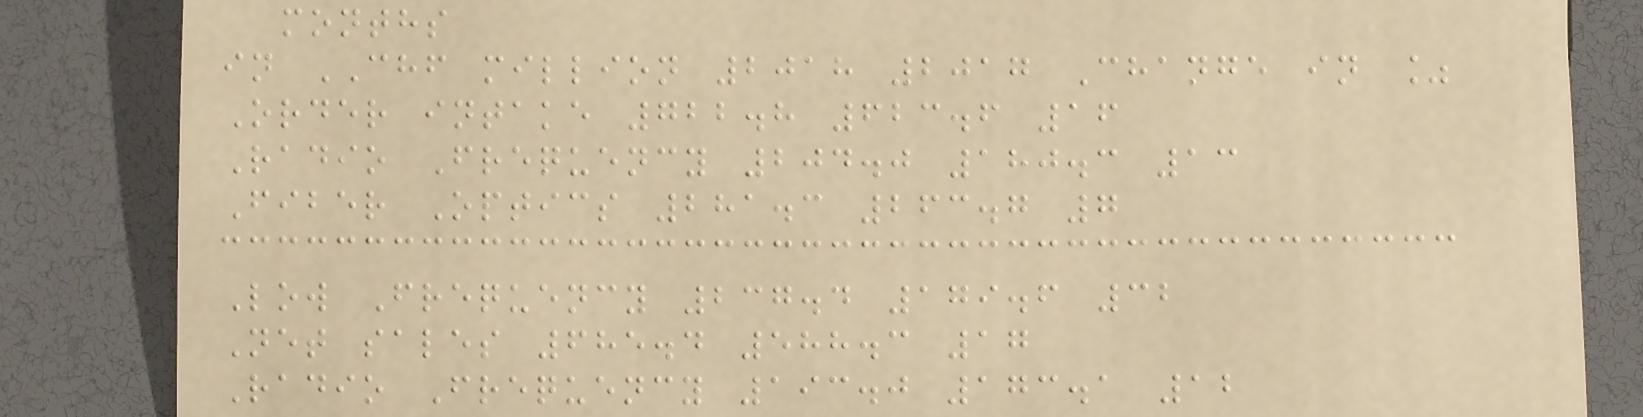months
in CHF million 2018 2017 Change in %
Order intake 722.8 623.6 16
Radio Frequency 204.0 180.3 13
Fiber Optics 281.3 263.7 7
Low Frequency 237.4 179.6 32
Net sales 685.4 588.3 17
Radio Frequency 193.0 173.1 12
